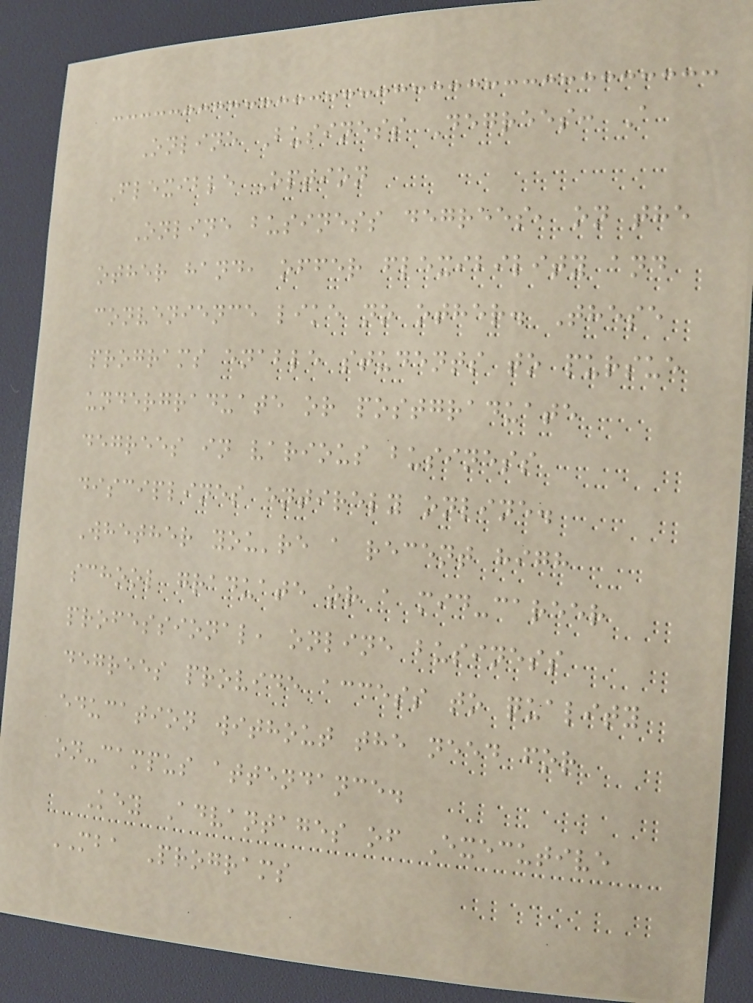Online Business Degrees: A
Flexible Option
Online business degrees, on the
other hand, offer flexibility and
convenience like no other. These
programs enable students to pursue
undergraduate or postgraduate
degrees in various business
disciplines entirely online.
Whether you're a recent high
school graduate or a mid-career
professional, online business
degrees provide access to quality
education without the need for
on-campus attendance.
Key Advantages of Executive
MBA Programs
